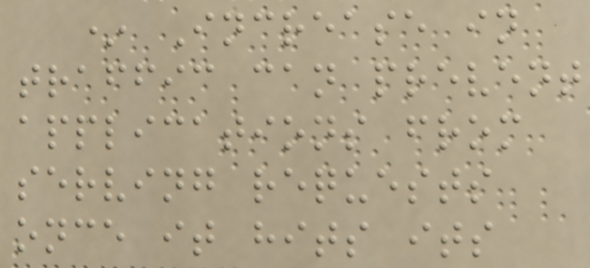* Increase in
traffic can prevent
applications from
serving requests
once it hits its
